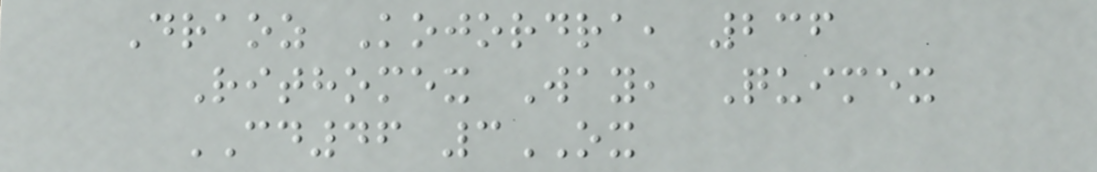Draoz Kojordra, 236
Rithomex Way, Quimex
CD46 3OX
